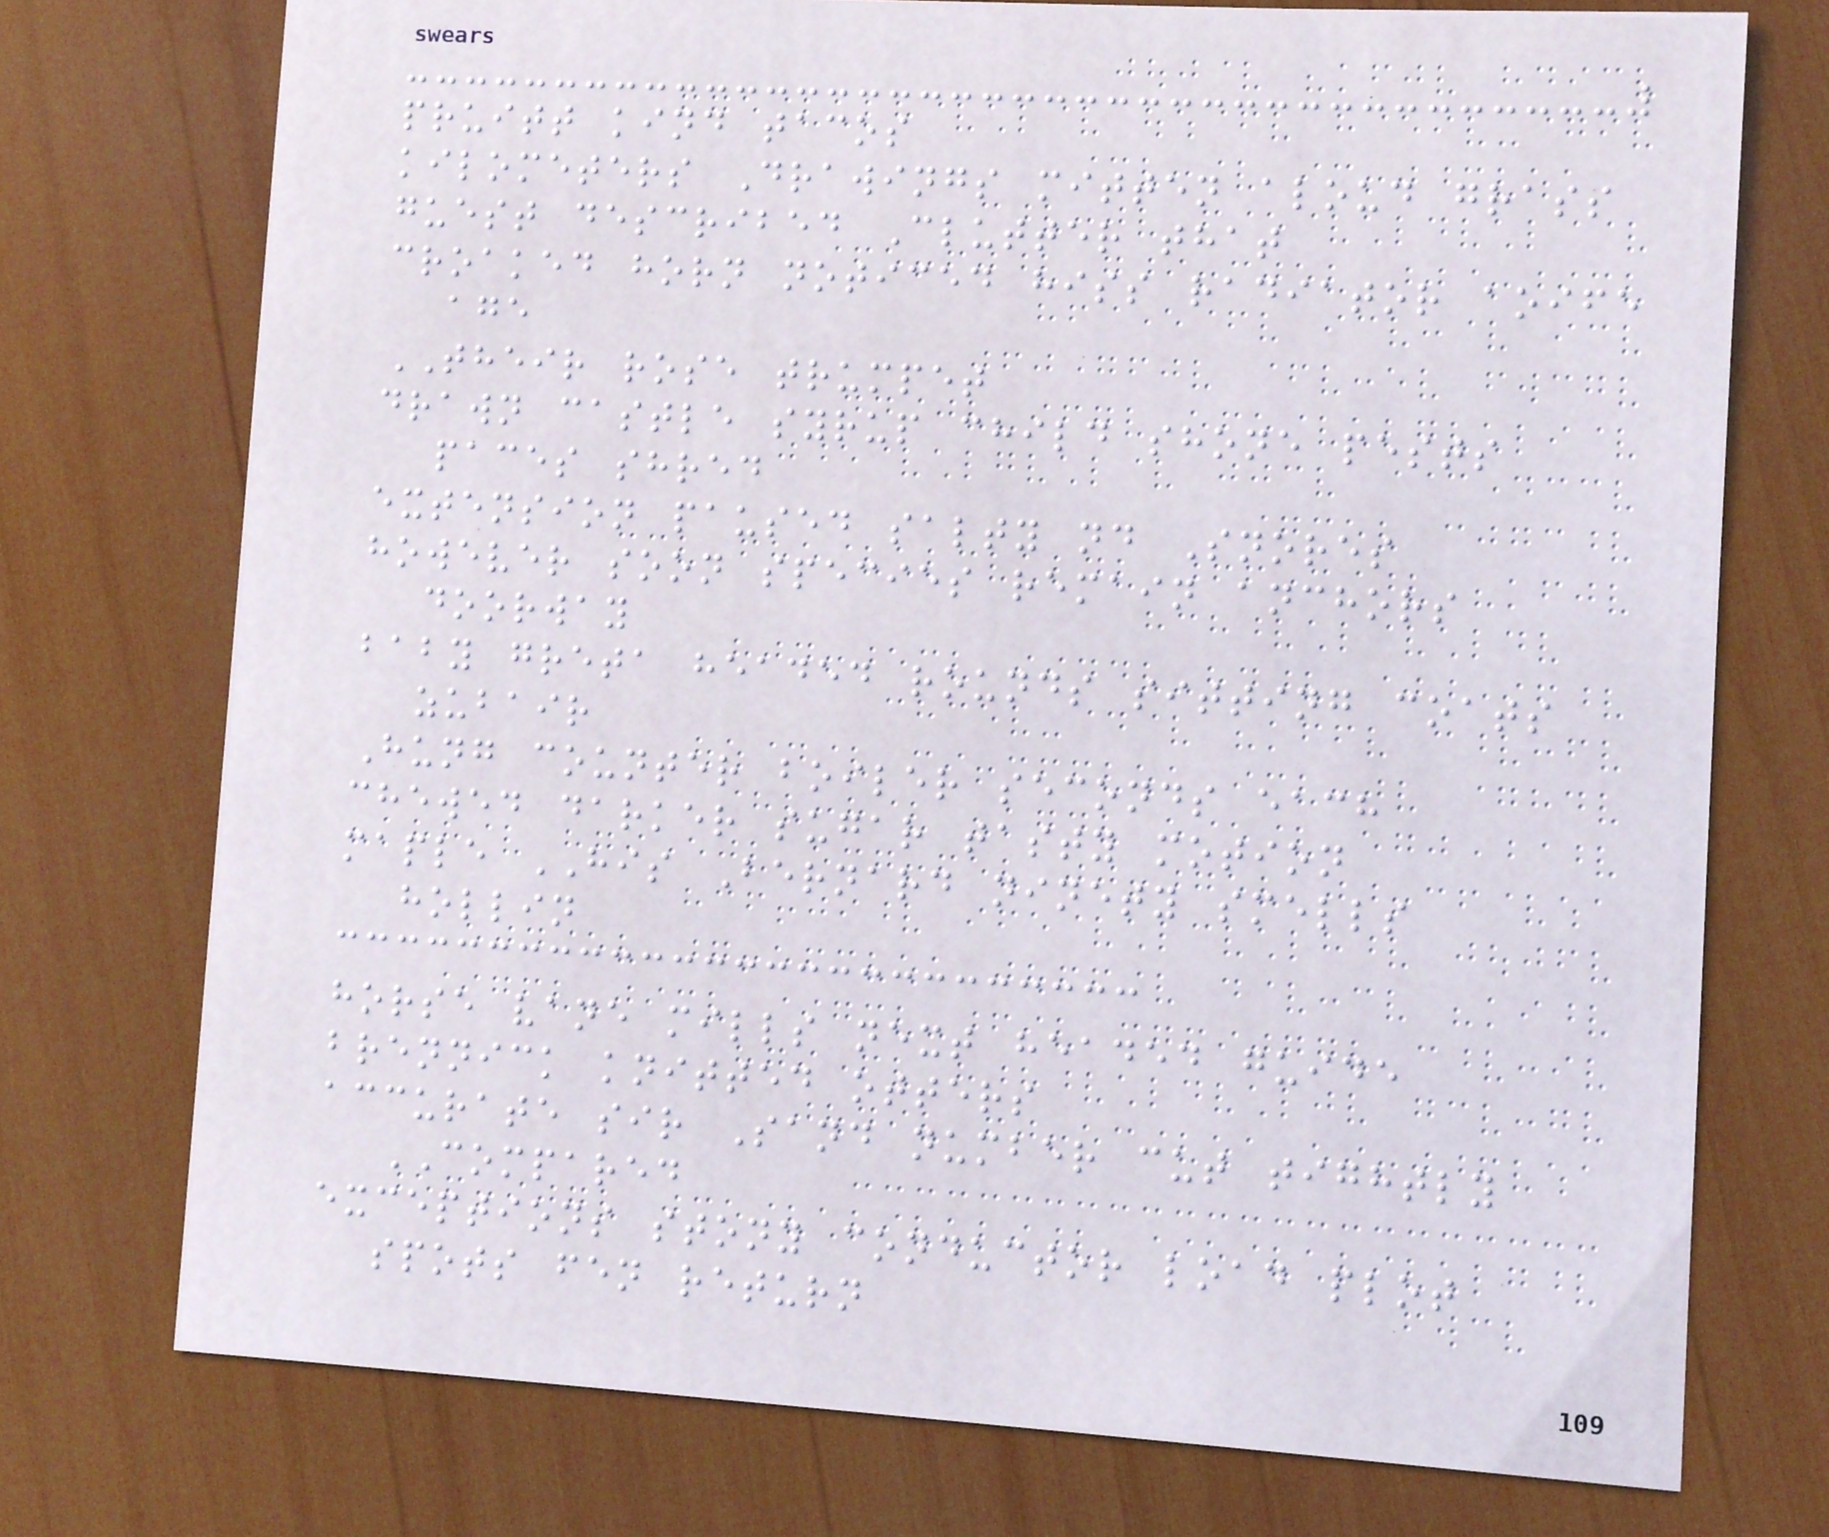pruitt kind tacos
kilometers Drawings mitten aloud grass
guest described Clutter that
croaked horn noticed hiss radiator aoife
age
THEIR rose trumpet
drawn castle syrup child shone pests
paces shred
extension paused salty nd Snores
however soon species remain anchors
doorway
baby greta headed rounds sitting coats
zubair
Hung counter boiler seconds each
chewed darker sugar tasty motion
maple HIS Bernard ninety smells
hollin
horse vane mills next headed guide
brennick knitted otters
accurate sir Sand number cut tightly
COMPARED
exceptions stony conductor load plot
spots fen return
